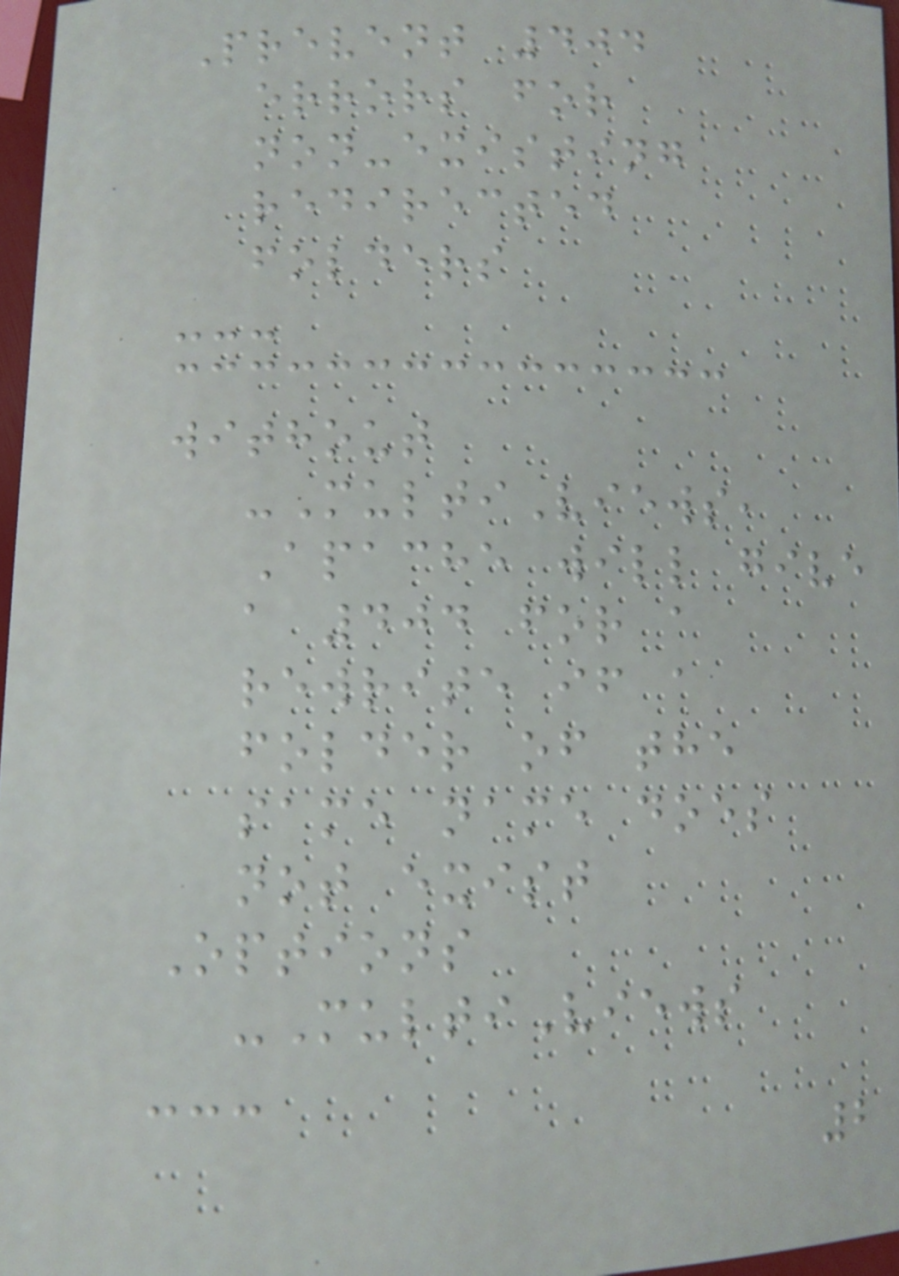Prevent 404
errors for
non-existing
redirected
folders
---
without
-MultiViews,
Apache will give
a 404 for a
rewrite if a
folder of the
same name does
not exist
Options
-MultiViews
---
2
